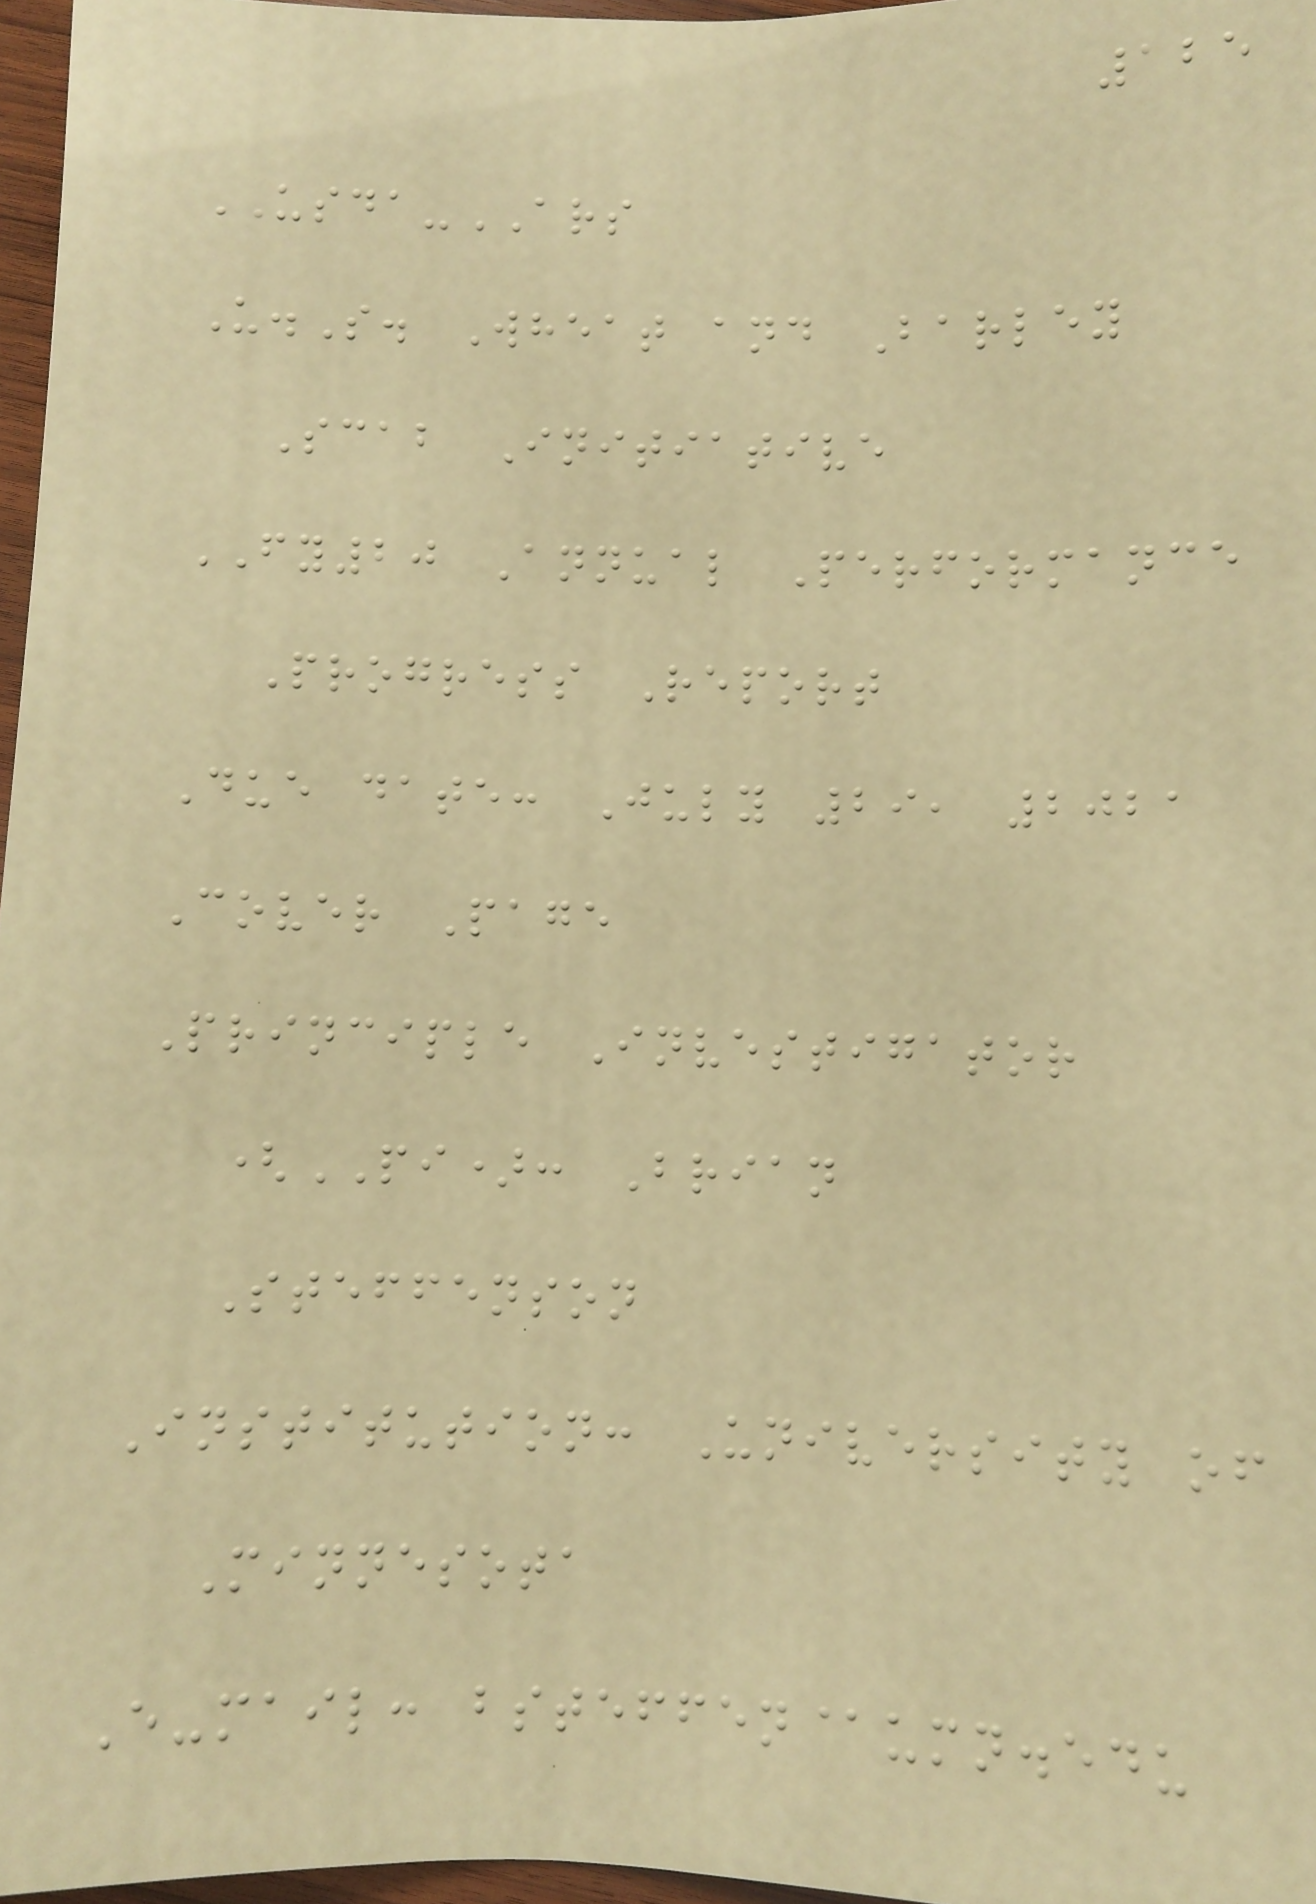125
USDA-ARS
U.S. Wheat and Barley
Scab Initiative
FY20 Annual Performance
Progress Report
Due date: July 29, 2021
Cover Page
Principle Investigator
(PI): Brian
Steffenson
Institution: University of
Minnesota
E-mail: bsteffen@umn.edu
